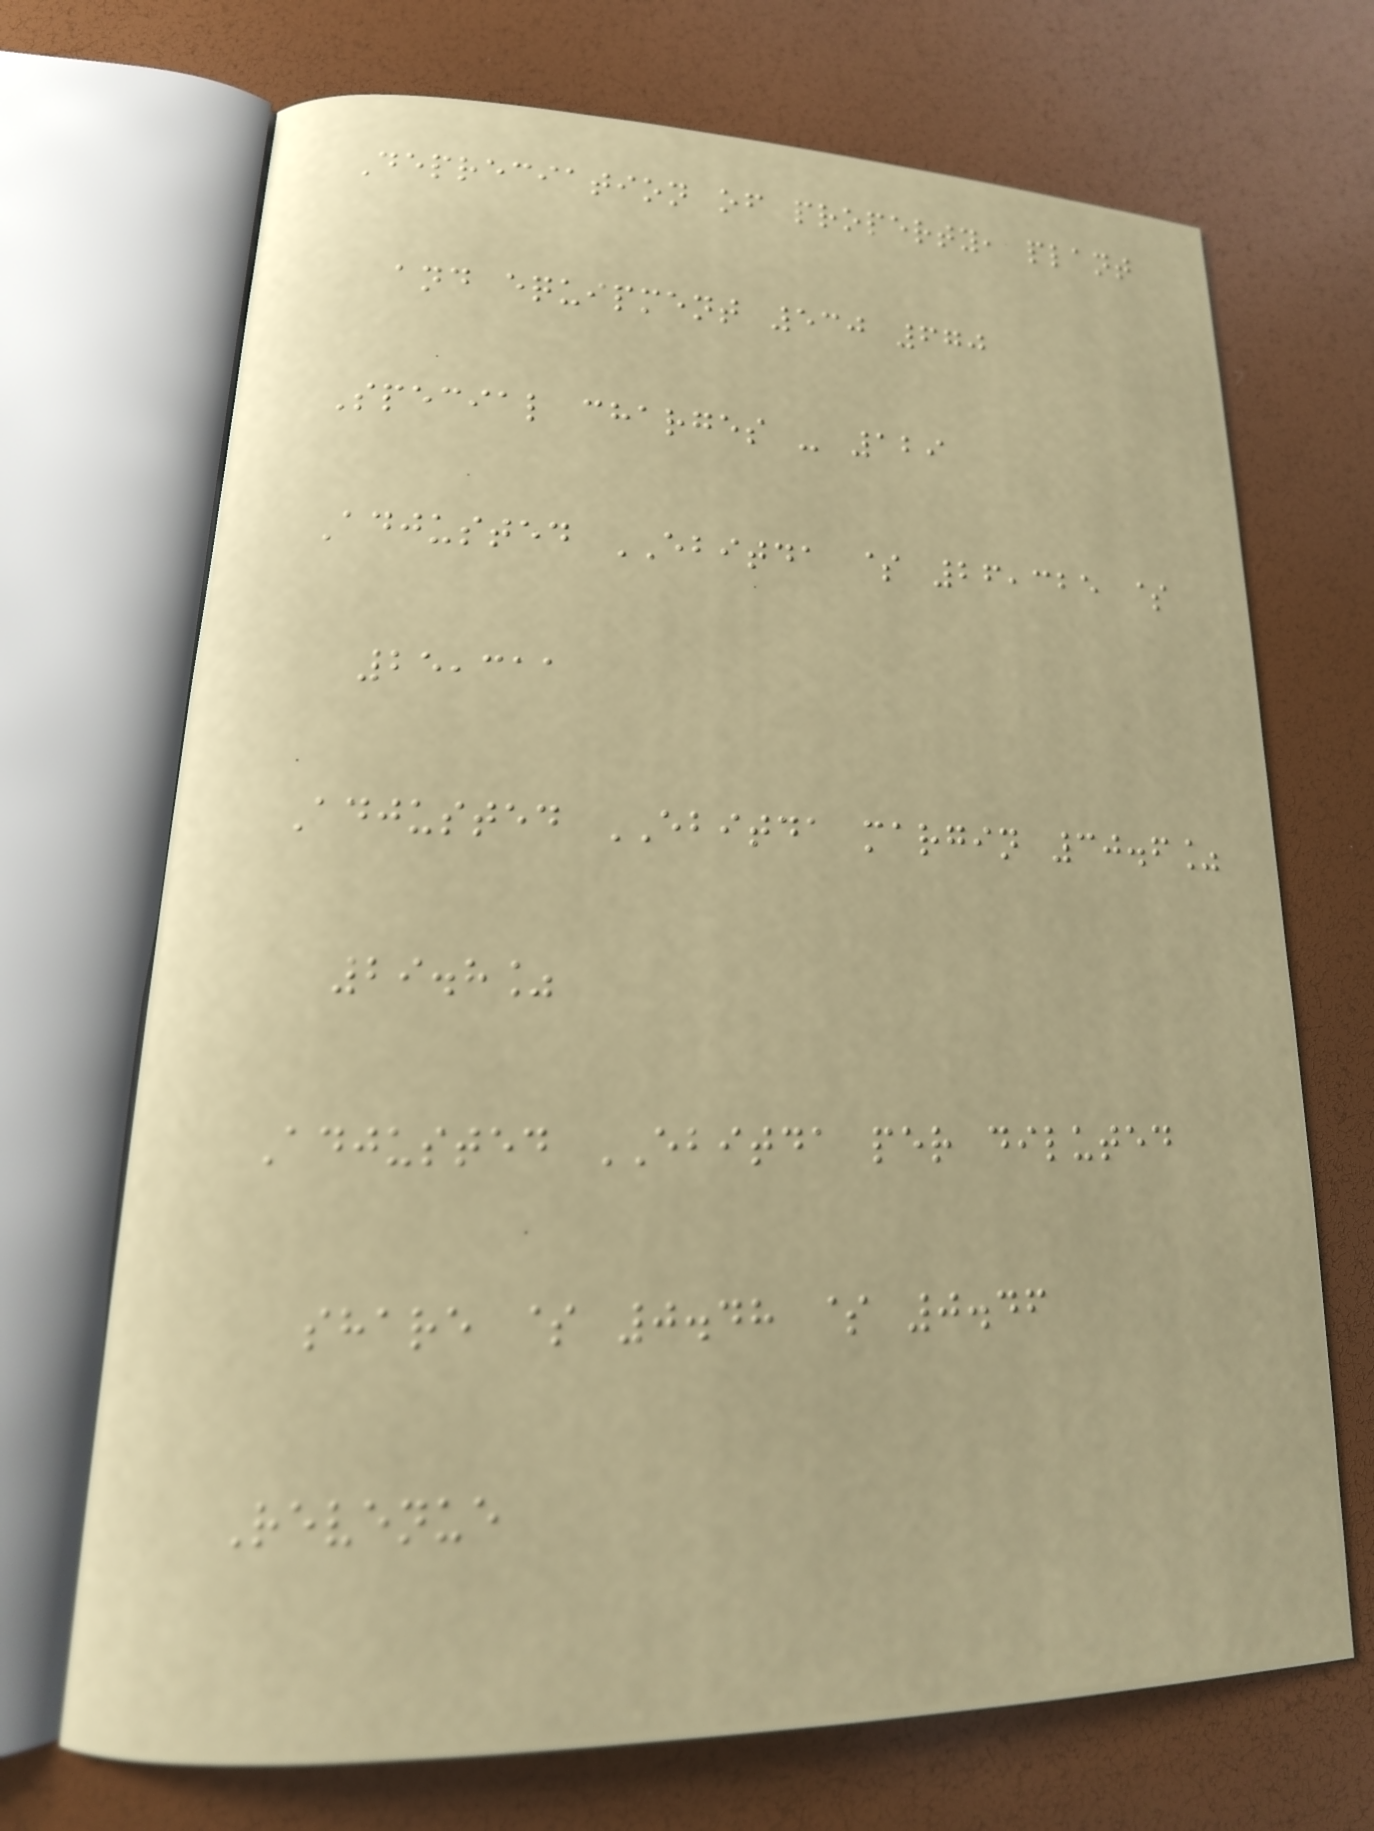Depreciation of property, plant
and equipment 530 670
Special charges - 129
Adjusted EBITDA $ 26,325 $
25,311
Adjusted EBITDA margin 30.6%
29.8%
Adjusted EBITDA per diluted
share $ 0.48 $ 0.46
Revenue
